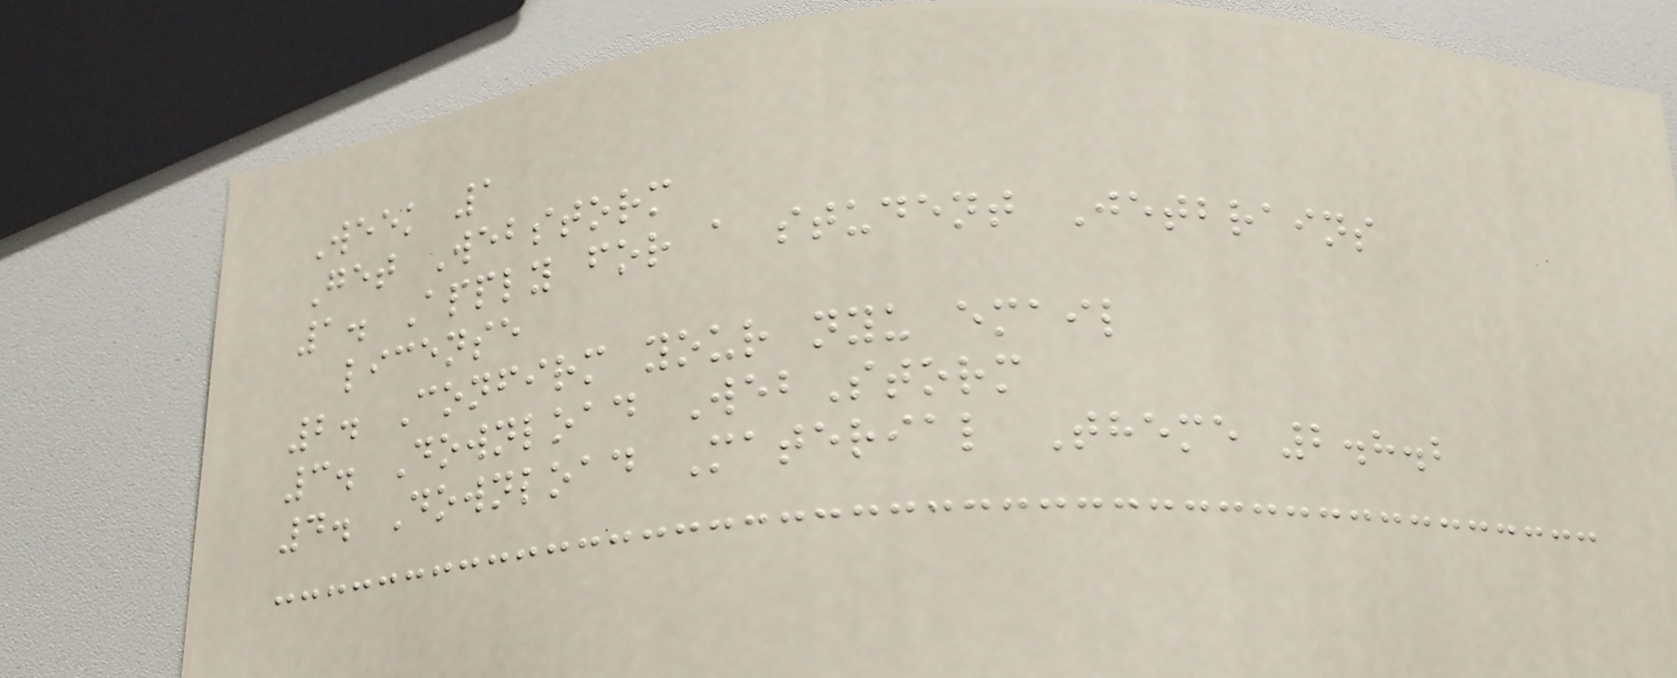Week 1
Get Webstorm
1. Apply for a student Jetbrains
license
2. Confirm your nyu email
3. Download WebStorm
4. Download Material Theme 2.8.2
